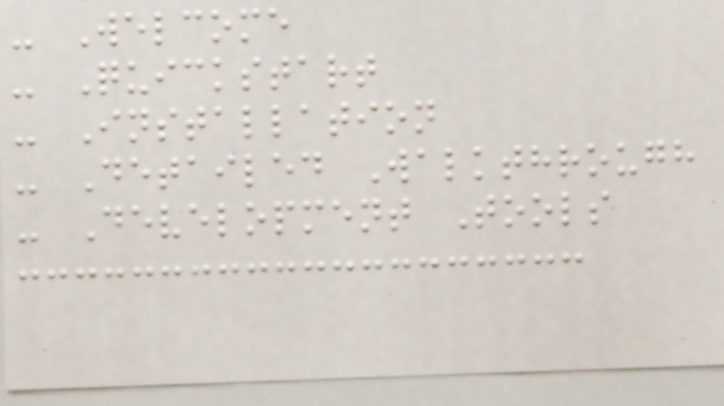- Welcome
- Quickstart
- Installation
- Detailed Walkthrough
- Development Tools
